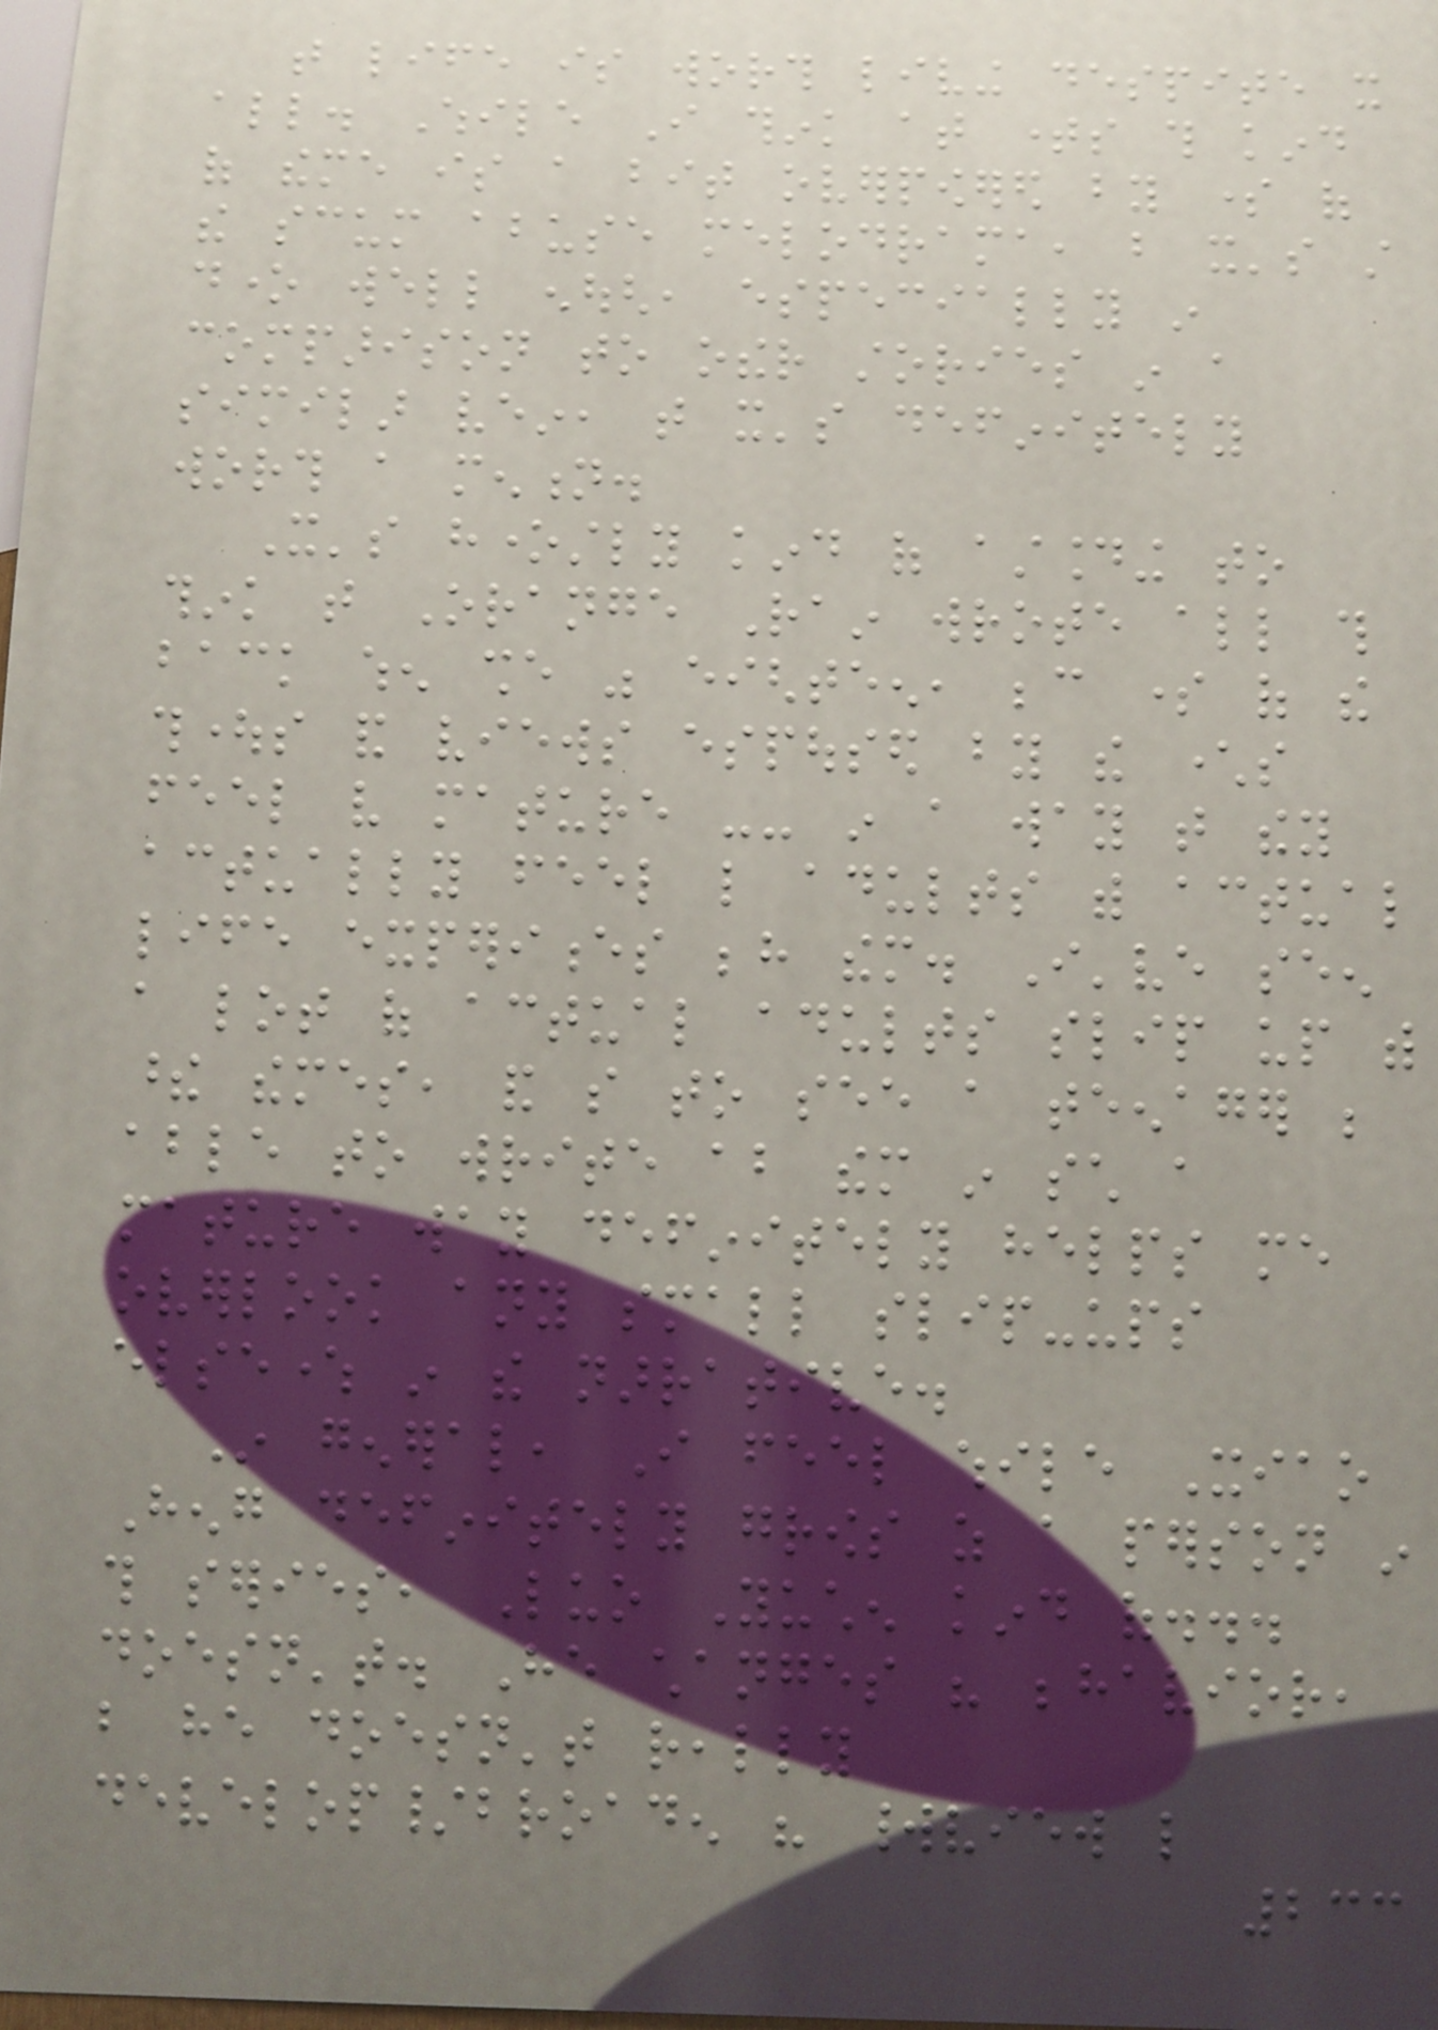that life is worth living despite it
all. While I think at times this kind
of theme is a bit overpowered by some of
the scum abuse melodrama, but it's still
done well enough, especially in
comparison to other stories in a
similar vein, that it's definitely
worth a mention.
It's honestly kind of astounding to
think that Orange Rain wrote all this
back when she was eighteen, because some of the
thoughts and views espoused by the characters
feel very mature -- in a way that they
actually feel like adults with actual
life experiences behind them. I've seen
a lot of actual adults slip up with
these themes, and so to see a teenager be
able to write about them in such a
mature way definitely helps me
overlook any small slip-ups
elsewhere in the narrative.
In general, I feel while Xiao
Heng definitely grows as a person in
this series, Luo Yuchen kind of...
doesn't. He changes his behavior,
but he doesn't really
develop/broaden his worldview like
233
